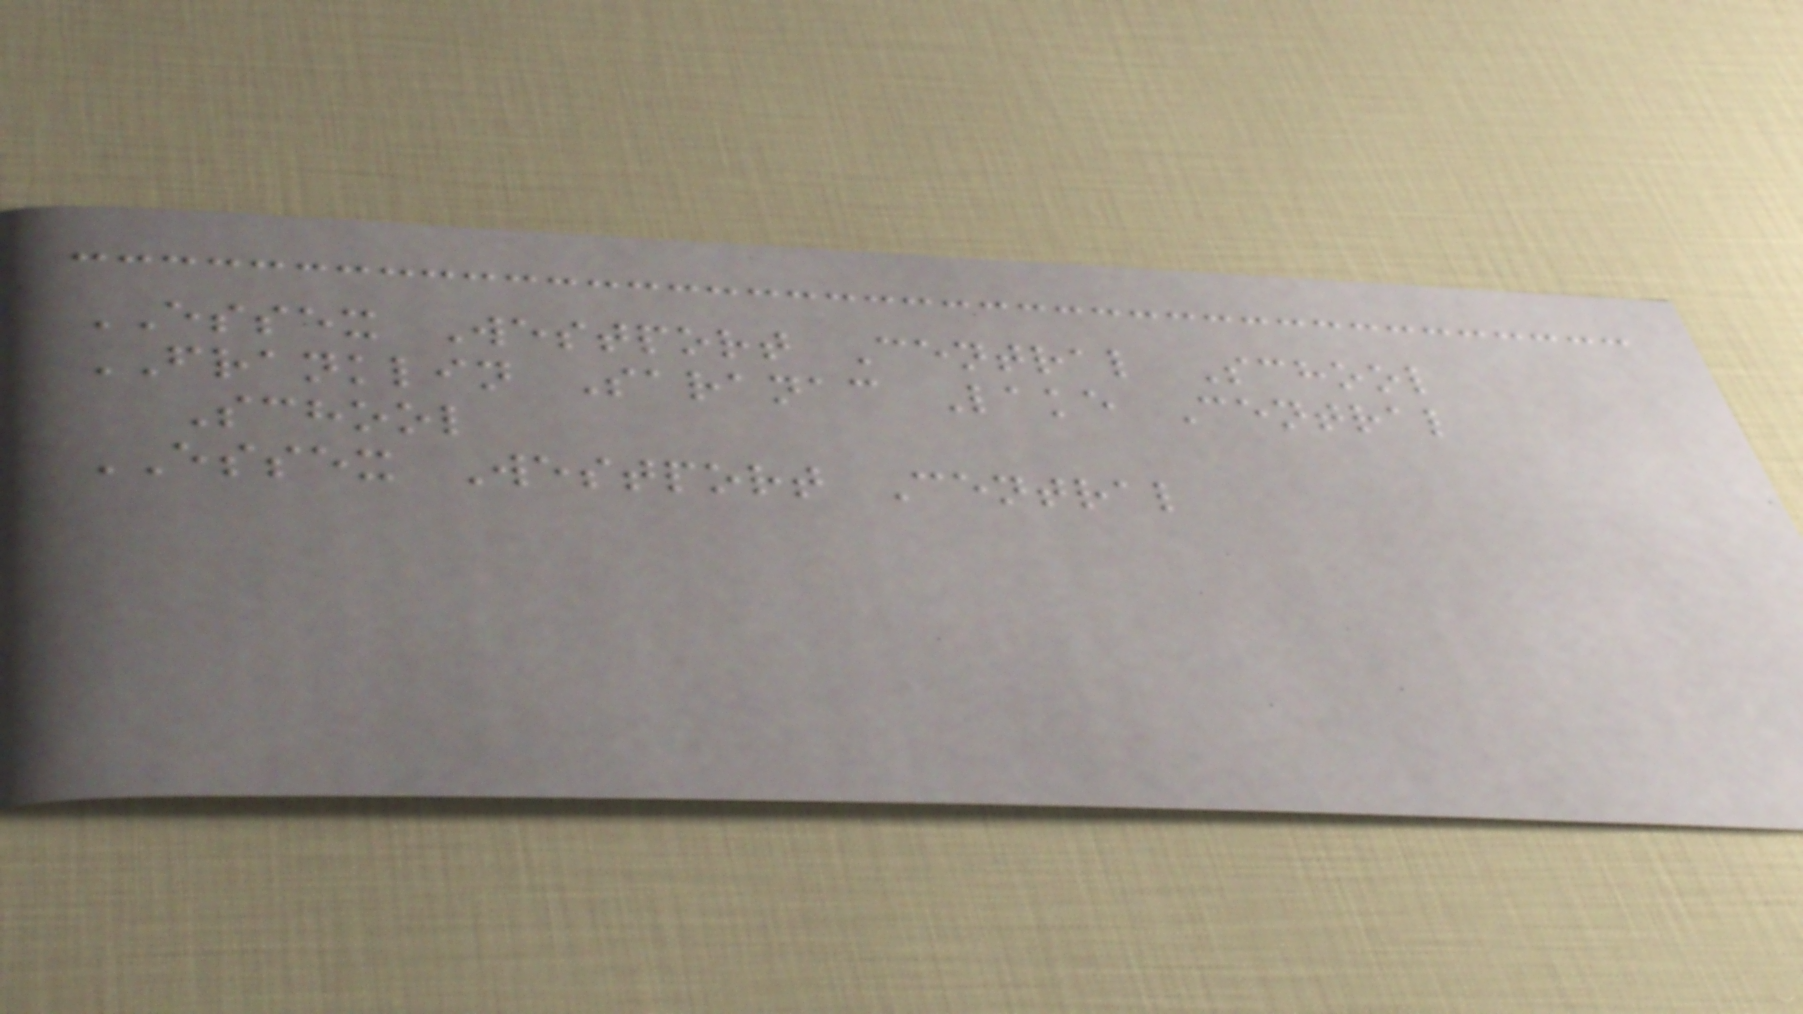ESSEX Westport Central School
FRANKLIN Saranac Lake Central
School
ESSEX Westport Central
